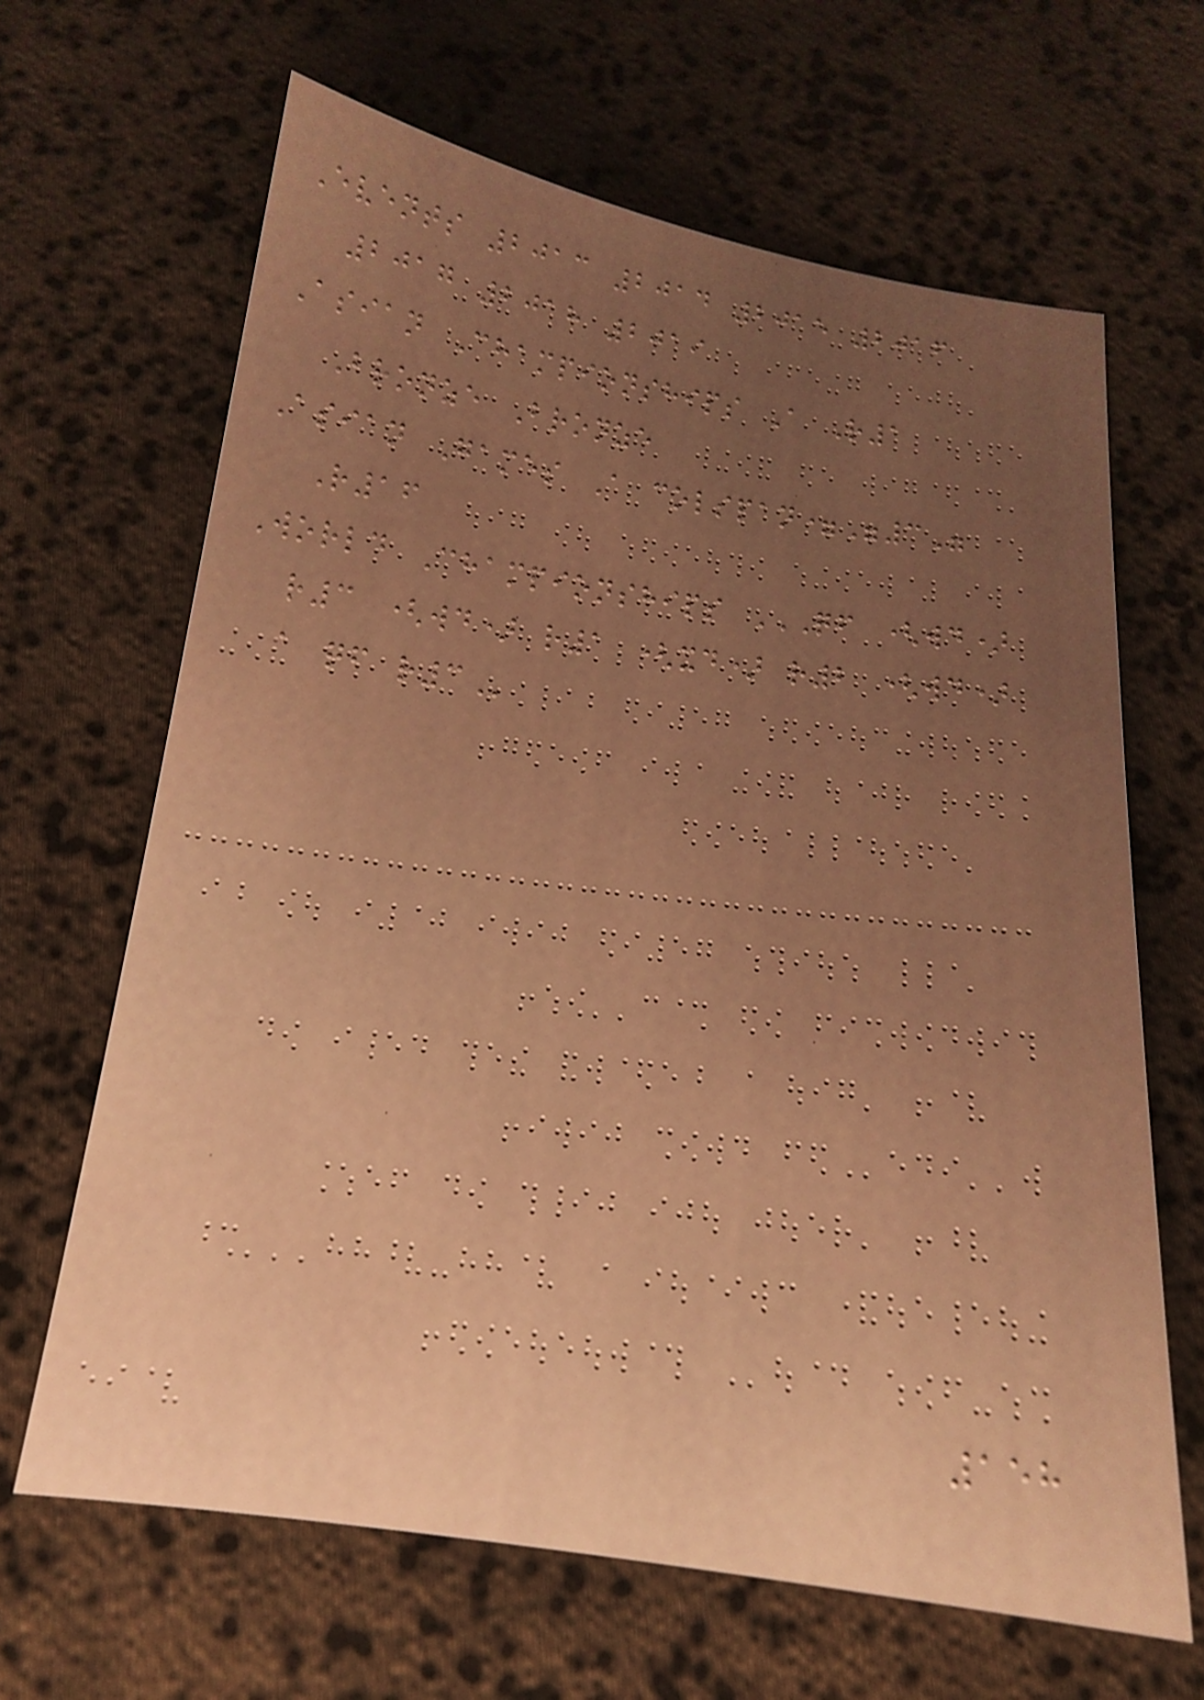Events 2013 2014 2015 2016
2017 2018 2019
Asian Championships A R1
Bronze Bronze
Asian Games A colspan="3"
R16
World Championships QF (WD)
R3 (WD) R1 (XD) R2 (WD)
A QF R3
158
